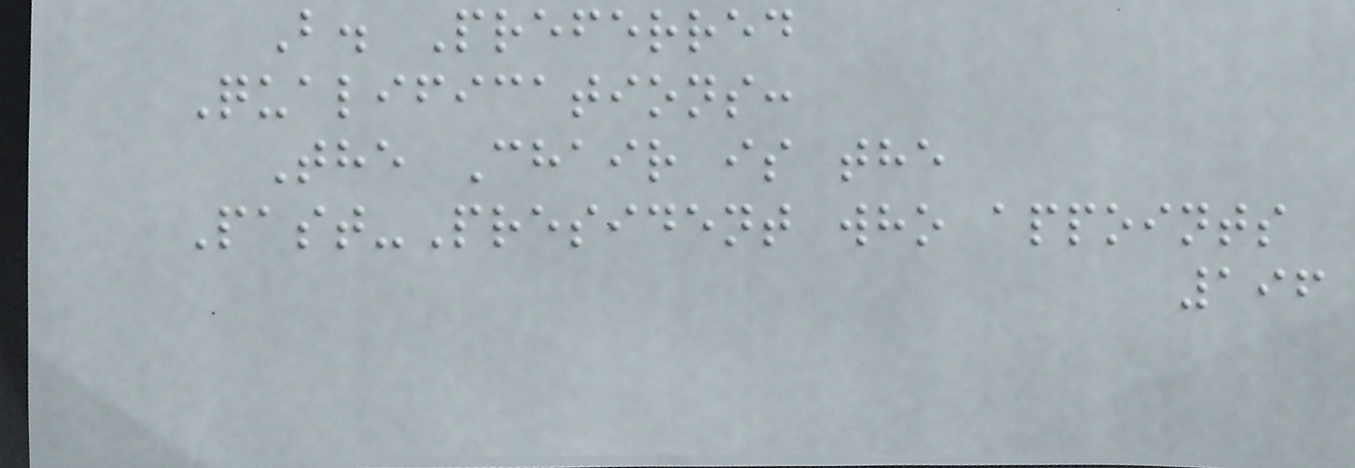B. Preferred
Qualifications:
The Chair is the
Past-President who appoints
196
